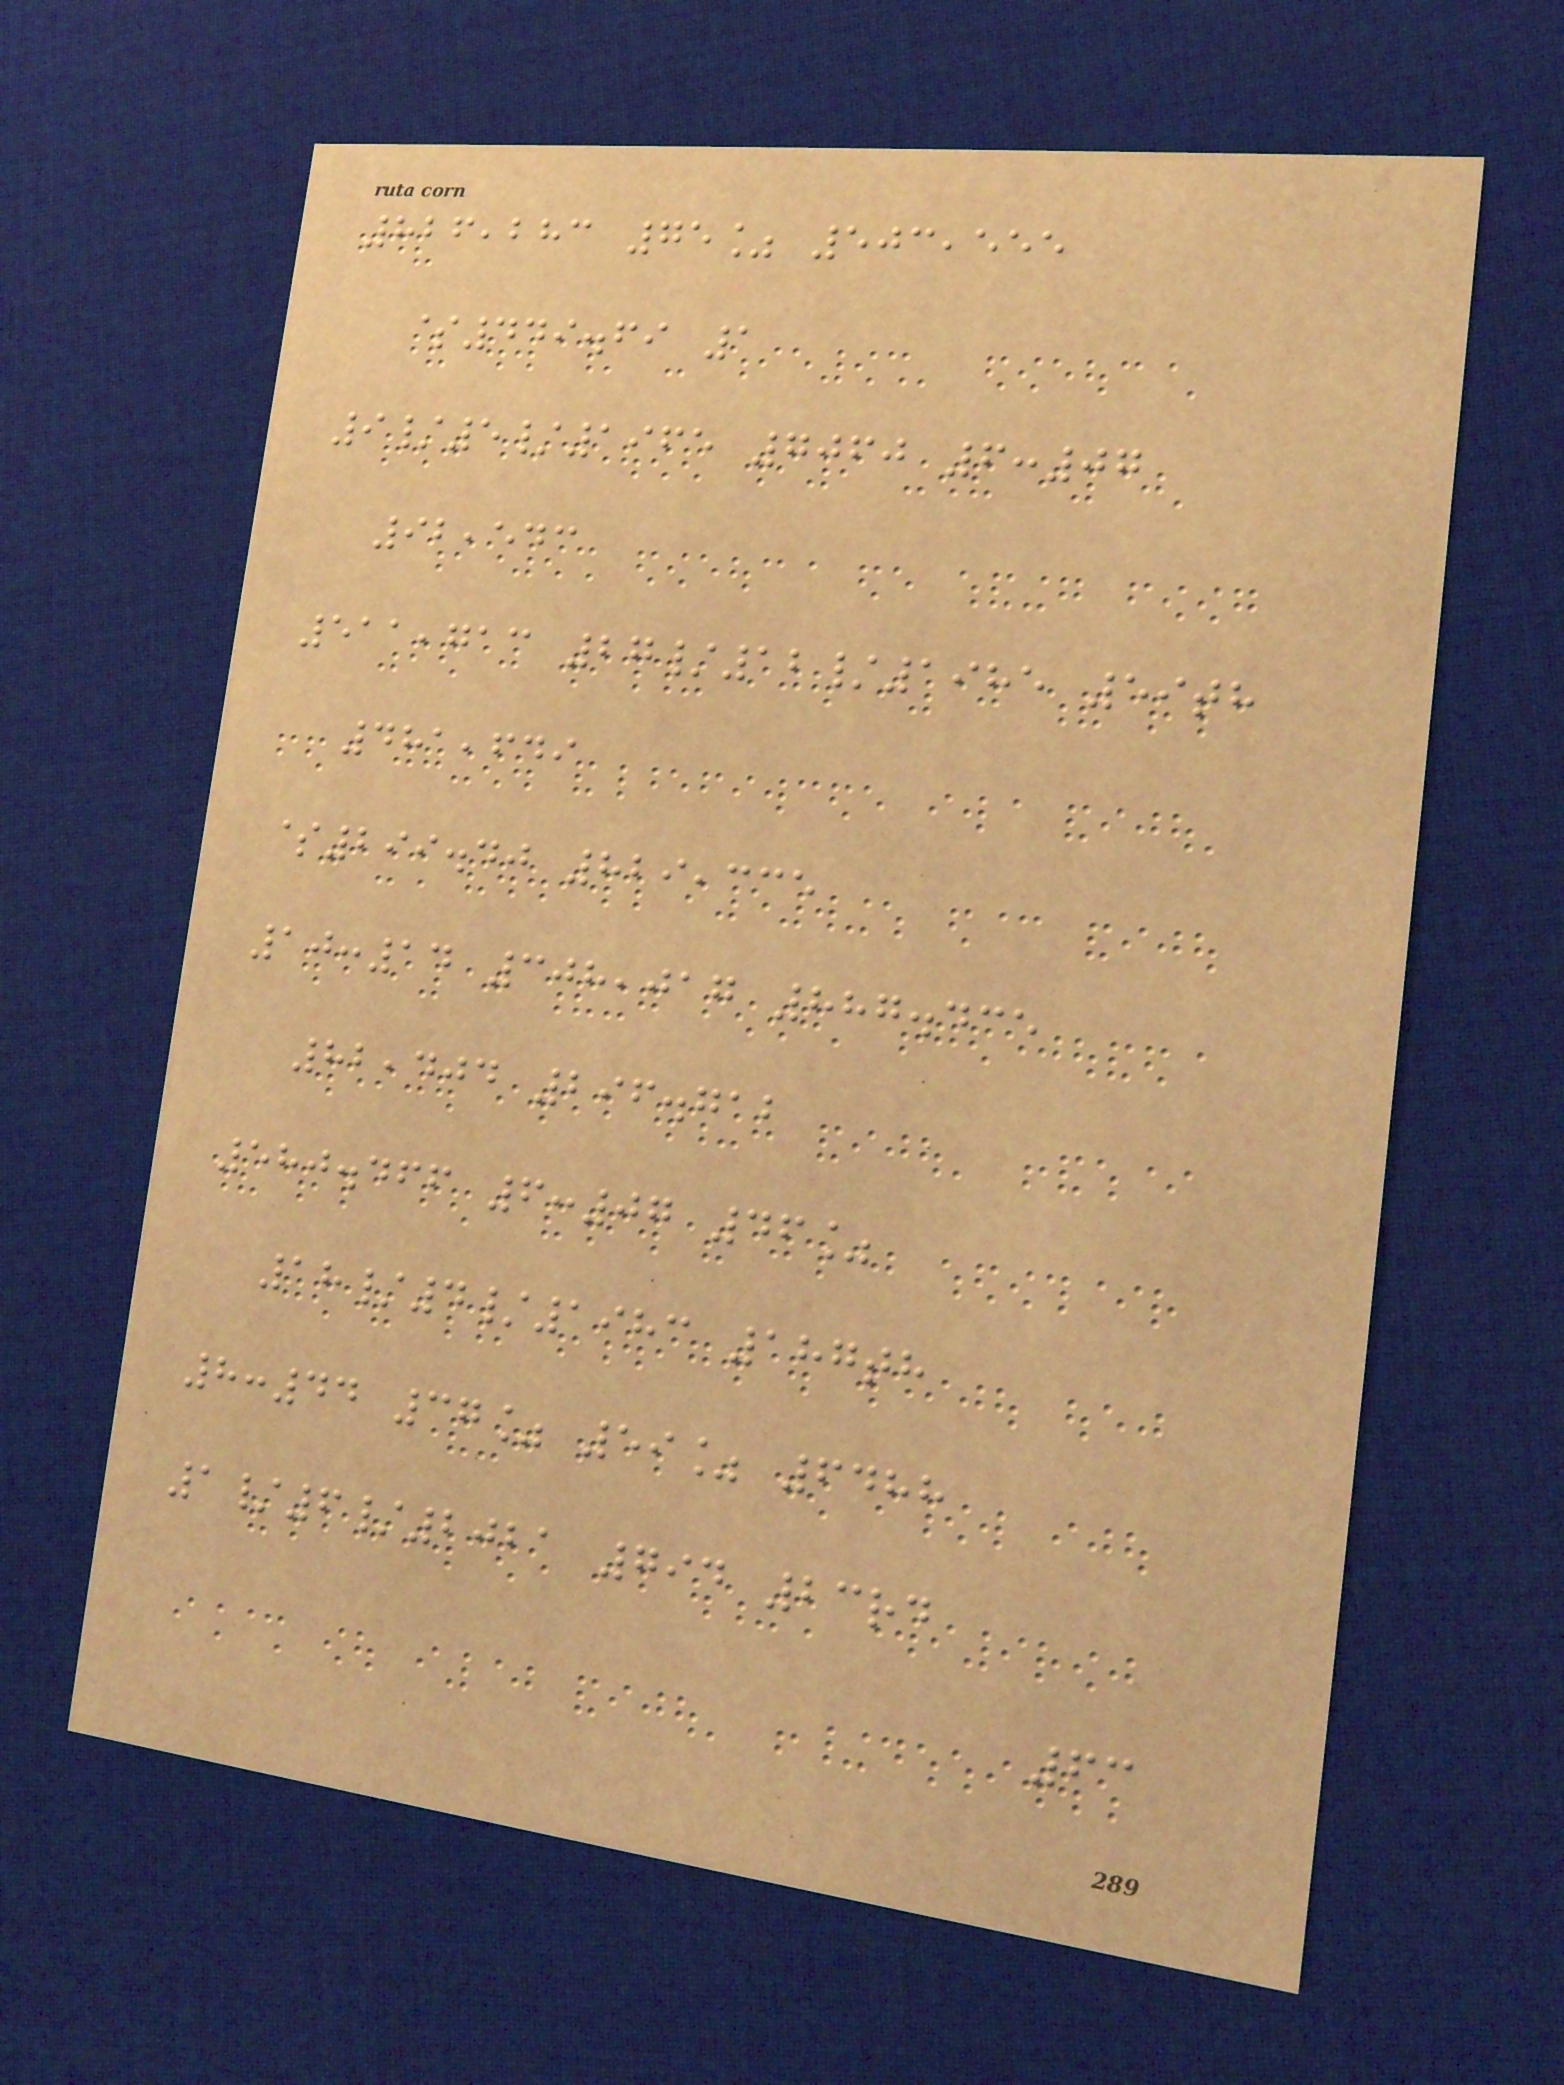826,283 75% 503,555
$449.69 1
9/5/1965 7060 6:07
92,543
511,713 27/12/1985 59th
481,649
$299.40 829,335
10:14 308,017 887.435
82,404 296.712
580.466 6:07 46%
18/4/1983 187th
8:44 37% 59% 6488
1/6/2021 794 23rd
63
